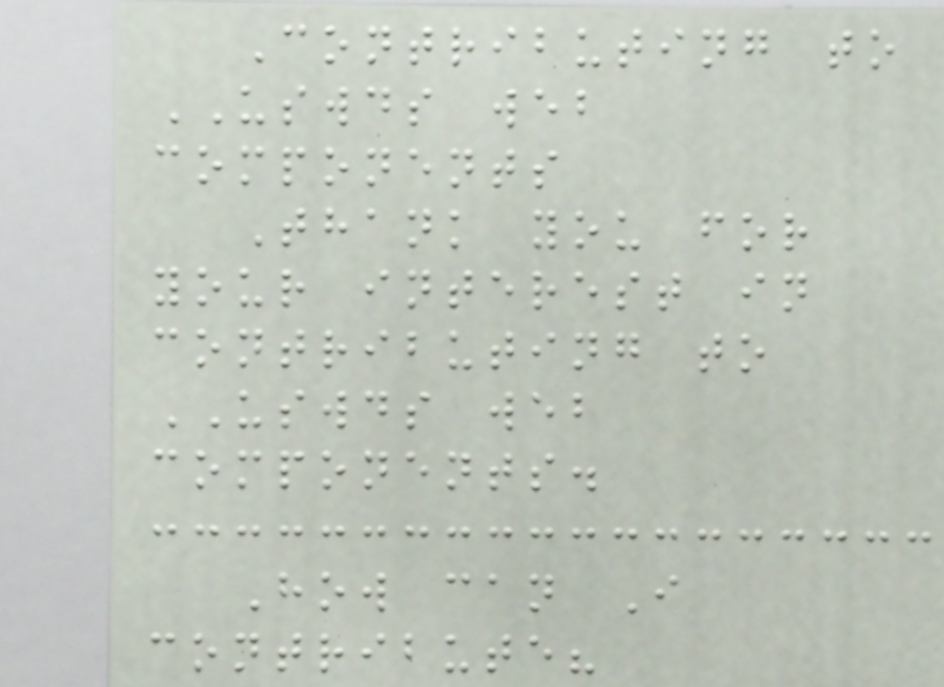Contributing to
USWDS web
components
Thank you for
your interest in
contributing to
USWDS web
components.
How can I
contribute?
